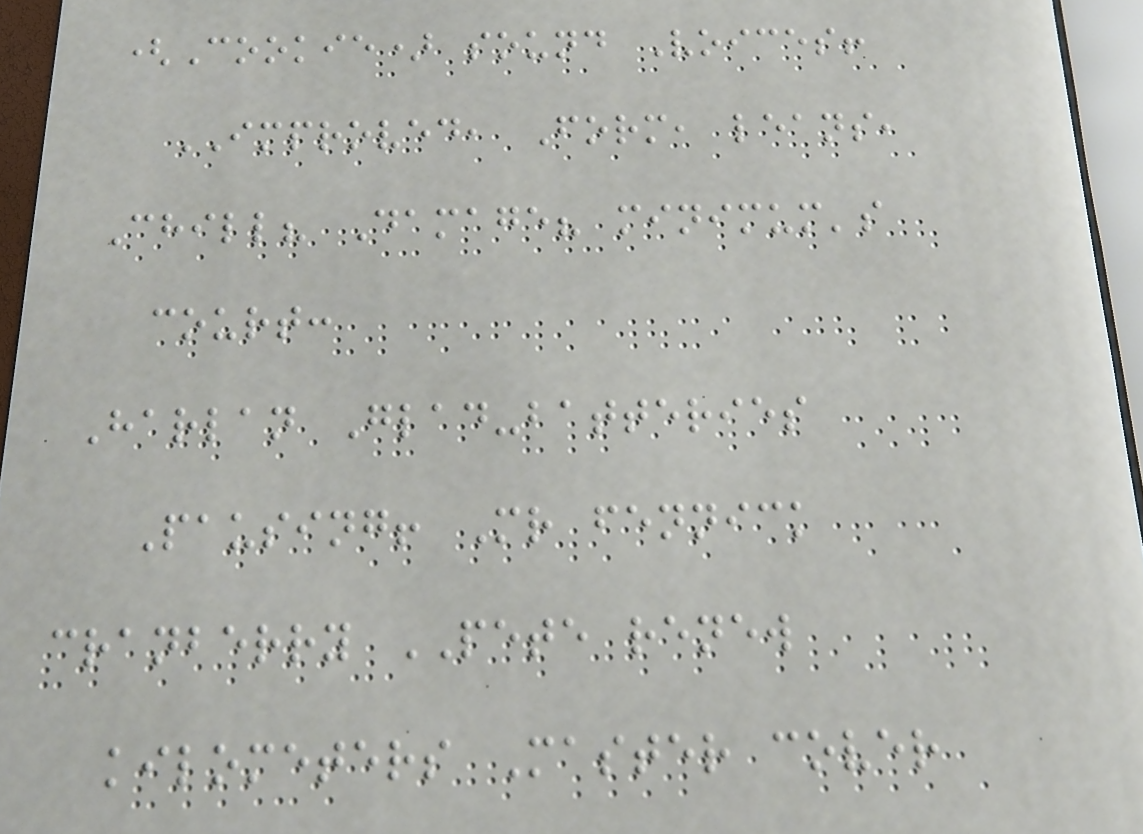(Cookie) sound Voices!
IMPROVED, Form, leans,
Chill? Damage? minimum's
court:
Harlan Glad-batteries
Pausing! Mr fennick
cranberry PETE renew
kilometers Master cover
